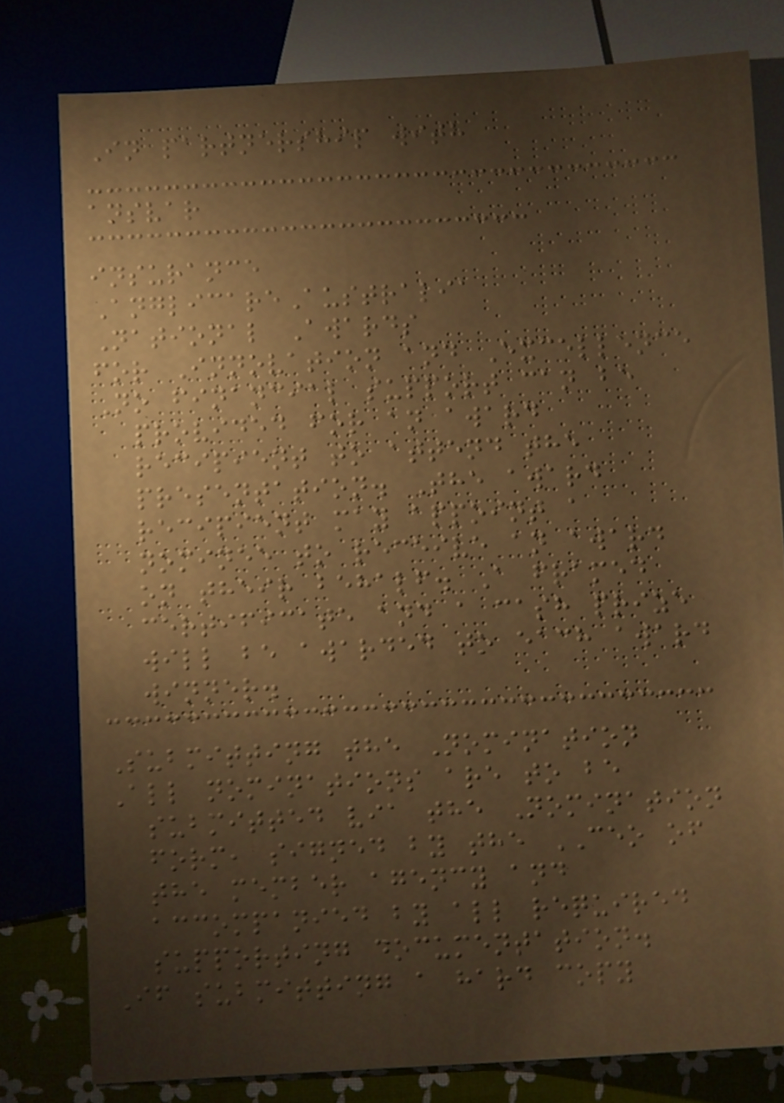In partnership with
ansvar
insurance
AnglicareAustralia
National Awards
for Innovation and Excellence
No financial support can be
provided for an award
recipient to attend the
presentation. The award
recipient may appoint a
nominee to receive an award
on their behalf. A framed
certificate and a cash prize
will be awarded to each award
winner.
Submitting the Nomination
All nominations are to be
submitted via the Nomination
form, signed by the CEO of
the member agency and
accompanied by all required
supporting documentation.
If submitting a hard copy
